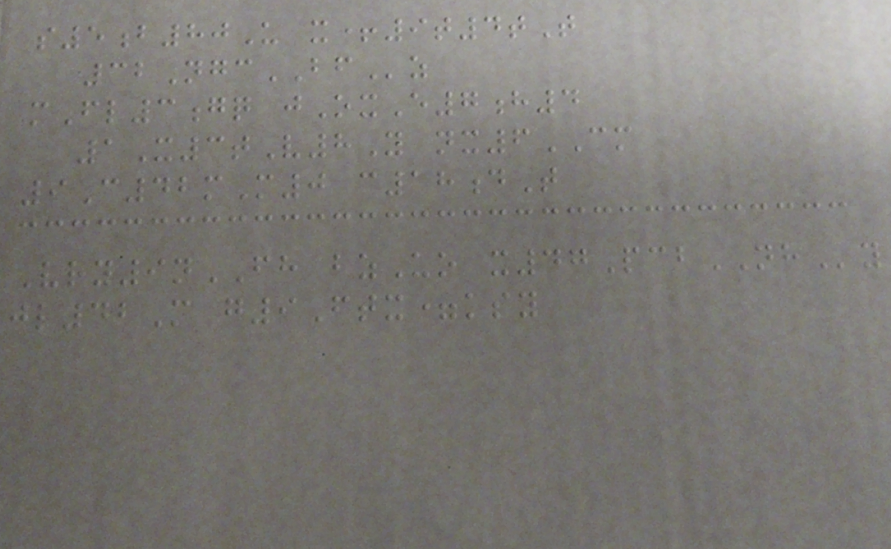s5b80U x+9t4tT
32NgcBFz
mFl3gq jOxE7h4
1X3tV8Y nx6CM
9C42mM0 c18dT
Vry9nFH bzUo x47PcbNHy
jl42M g9Ftx=ksy
